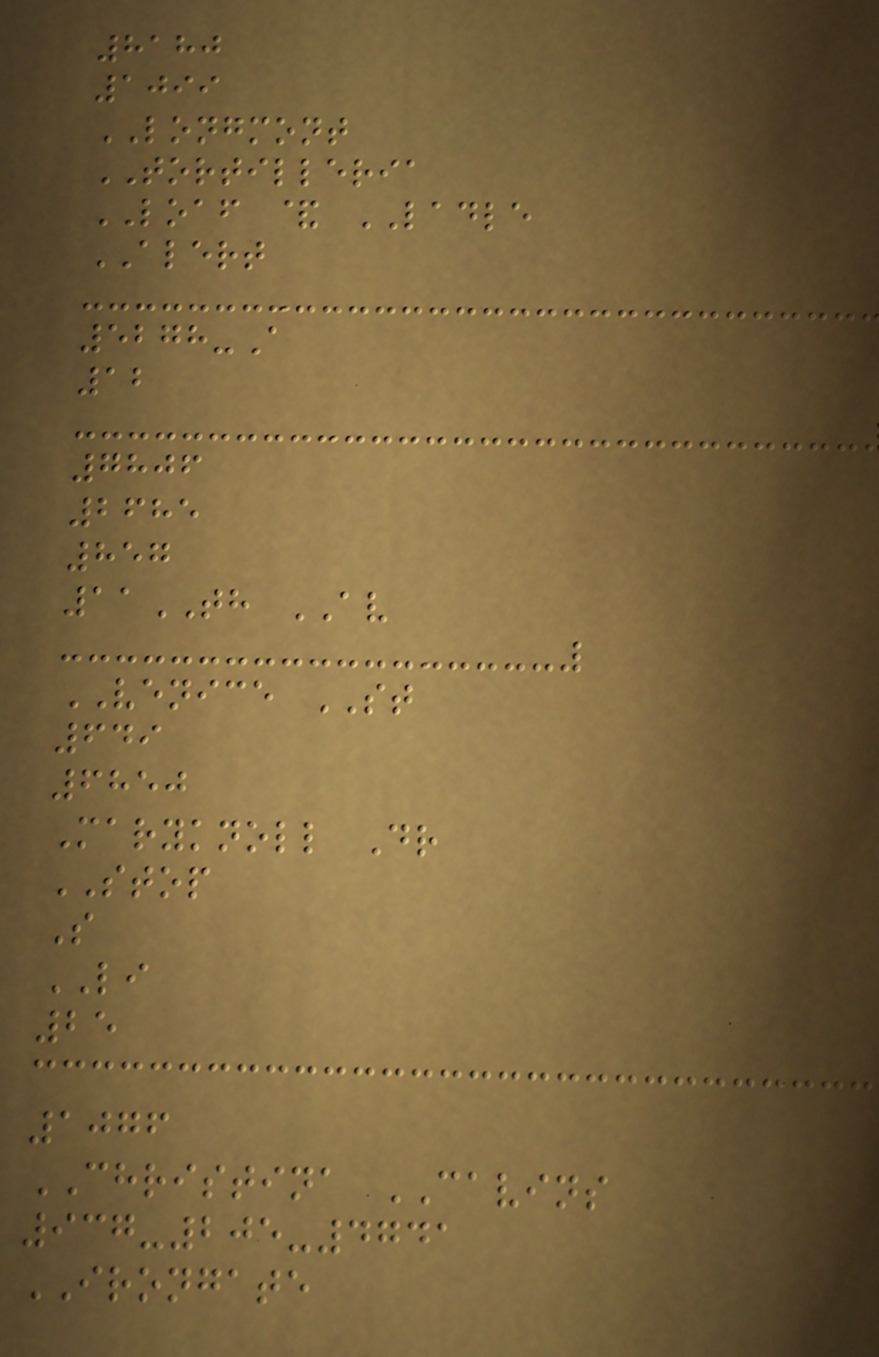8180
1099
LONGMONT
TORTILLERIA
LOAF & LADLE
ALERT
5278-A
12
7806
2685
857
11TH AV
VENICE ST
649
6850
Maryknoll Dr
STOP
S
LI
25
1076
CHRISTINA CAVINS
937-205-4741
IRONGATE
